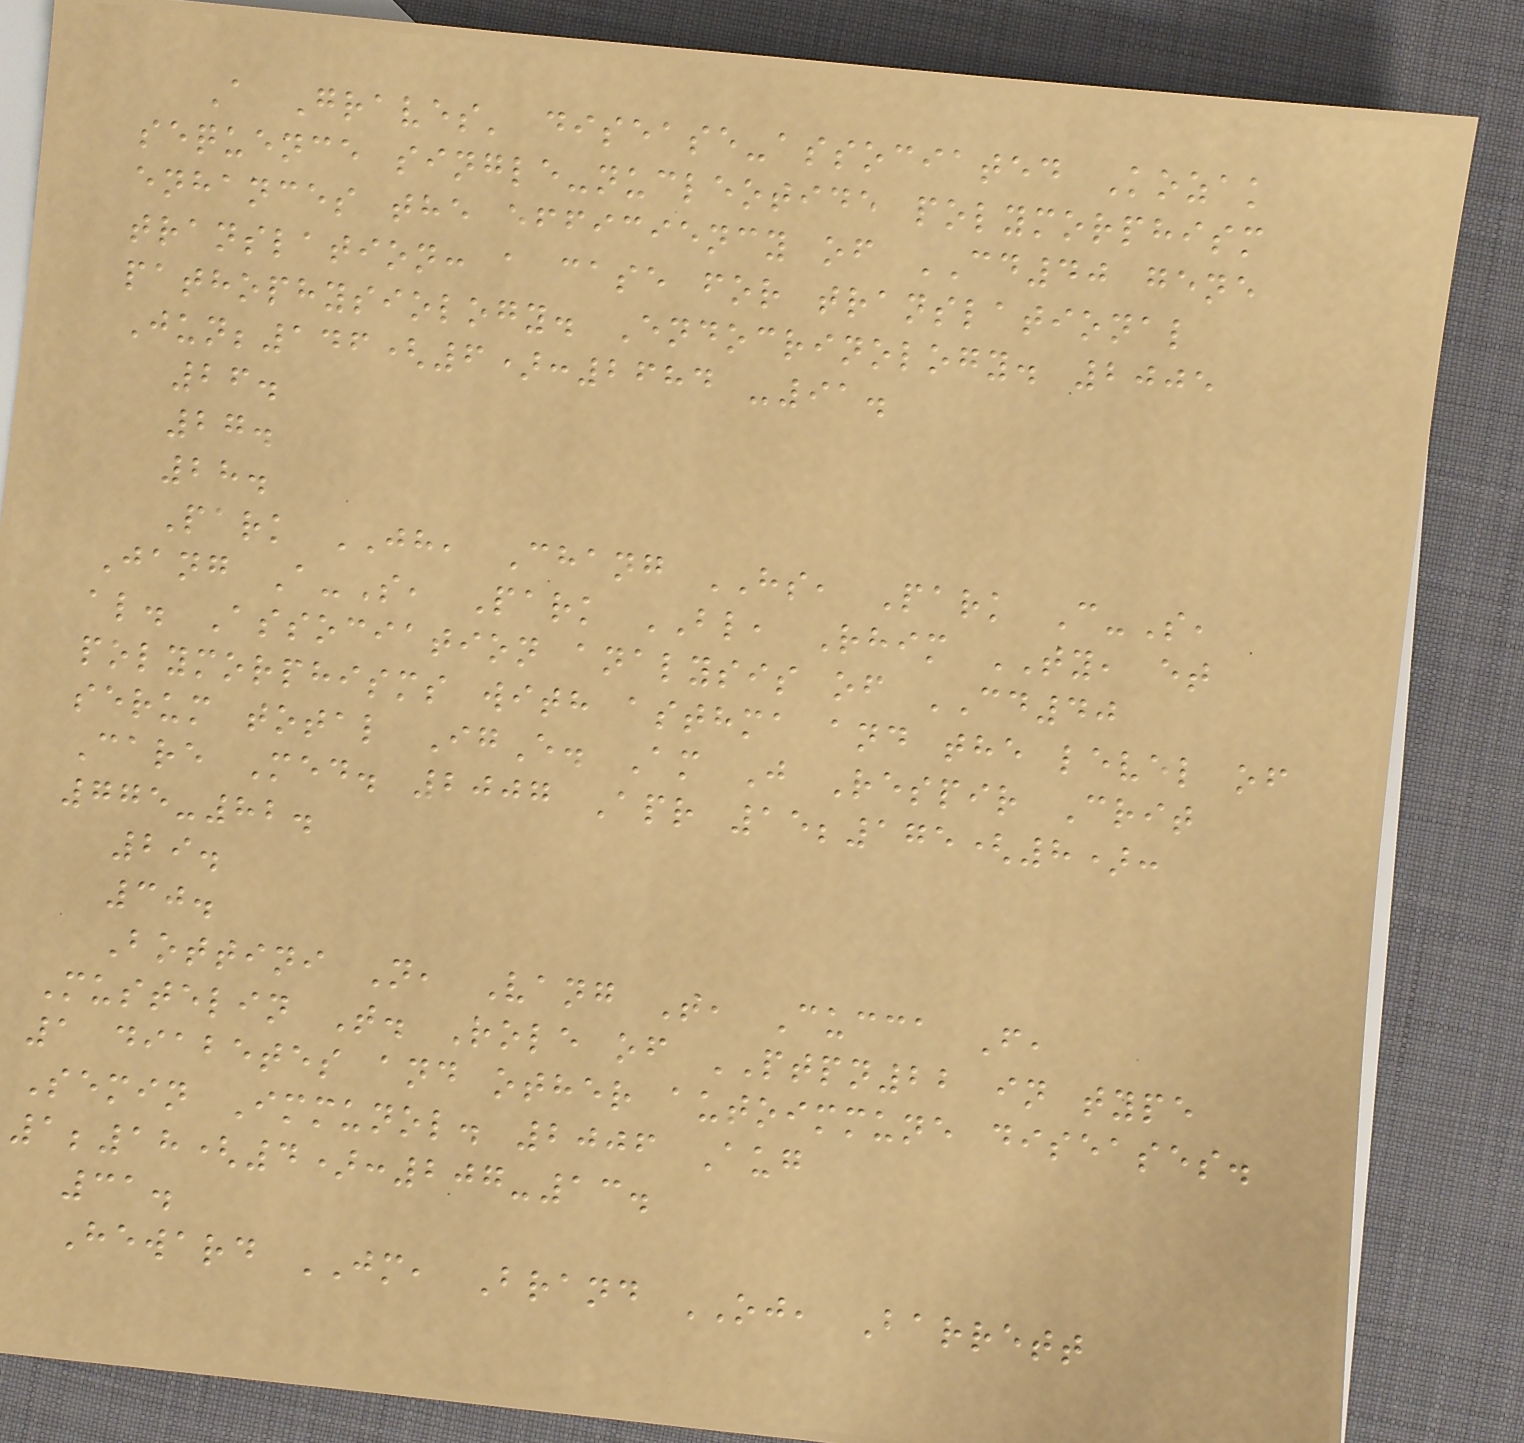A Graves' disease-associated Kozak
sequence single-nucleotide polymorphism
enhances the efficiency of CD40 gene
translation: a case for translational
pathophysiology. Endocrinology. 2005
Jun;146(6):2684 -91.
26.
27.
28.
Park JH, Chang HS, Park C-S,
Jang A-S, Park BL, Rhim TY, et
al. Association analysis of CD40
polymorphisms with asthma and the level of
serum total IgE. Am J Respir Crit
Care Med. 2007 Apr 15;175(8):
775-82.
29.
30.
Bottini N, Vang T, Cucca F,
Mustelin T. Role of PTPN22 in type
1 diabetes and other autoimmune diseases.
Semin Immunol. 2006 Aug
1;18(4):207-13.
31.
Heward JM, Brand OJ, Barrett
